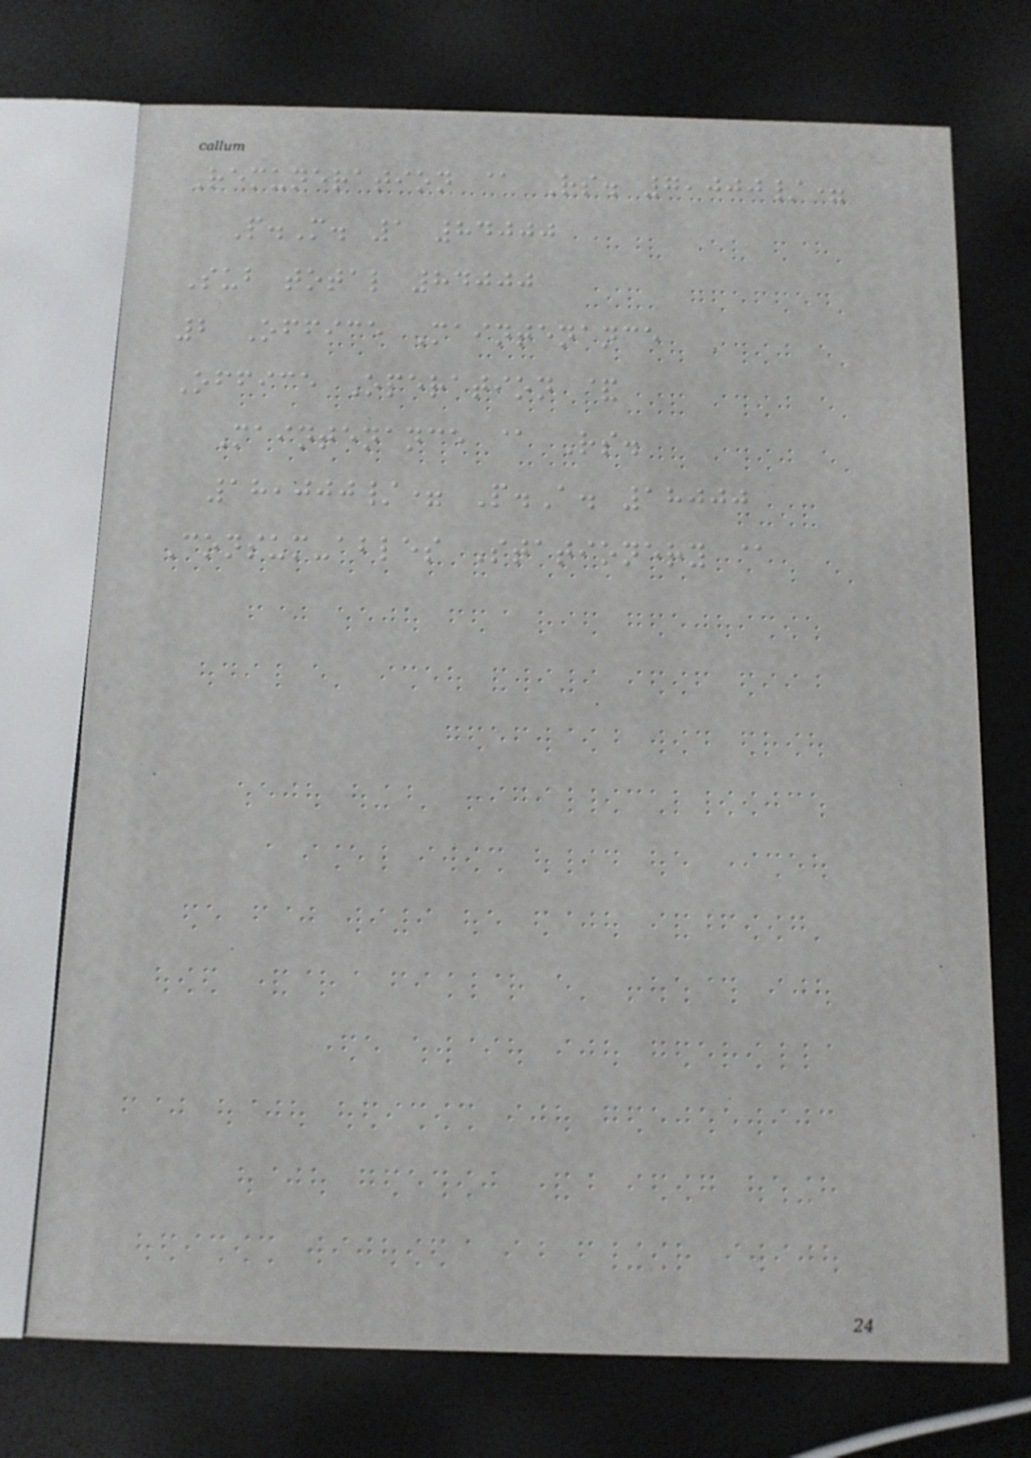Remuneration @ Rs. 7,000/=
P.M. 1 84000
Sub total 84000
2 Office Maintenance
Office Operation &
Maintenance @ Rs.
18,000/= P.A. 18000
Consum-ables Stationery @
